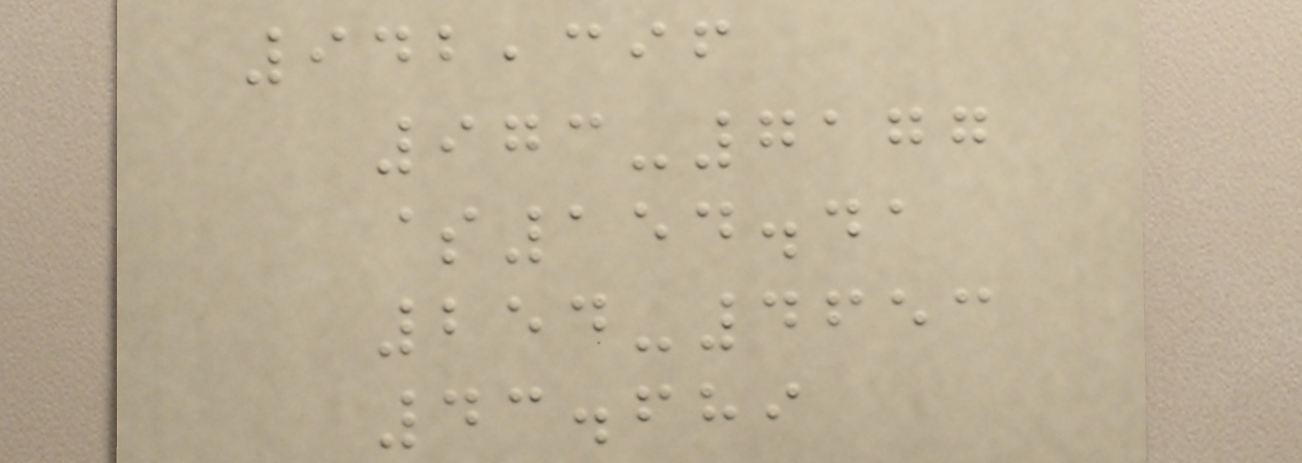942,396
973-7177
$154.41
254-4653
43.689
